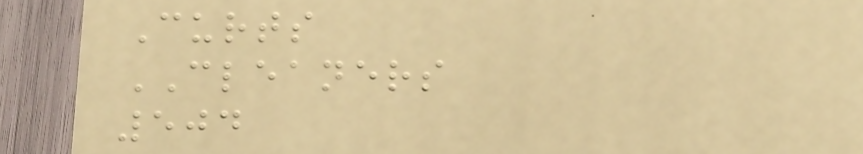Curts
CLEANERS
504
